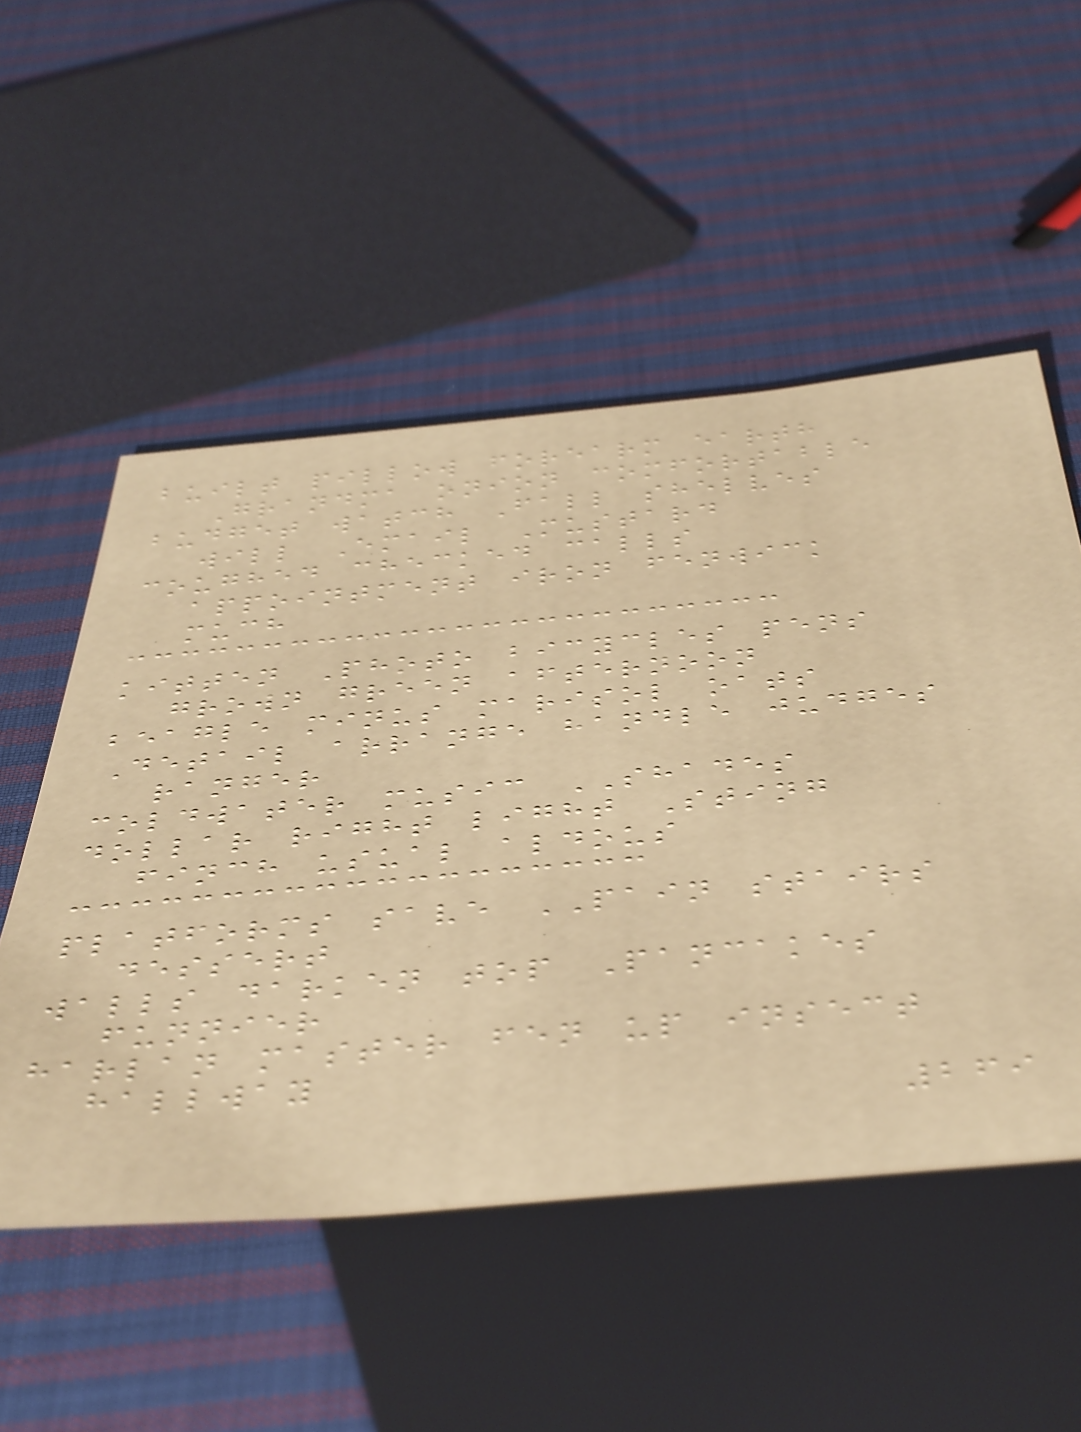built pillow forearm earth
Grandma onion comfortable
budget watch Fall shelves
will Email Mustard
coughed checked calls
appointment iron fenwick
much
kitten Photo bicycles pens
grown green afternoon
beagle minus marisol oats
Detail arrange handle judges
ranger
coldwater music SHADES
dollar right light Sting
finch usual aldous
platforms save PAIN stairs
dessert
walls darken top Pancakes
funnier
harlan master fen up insect
hallway
269
